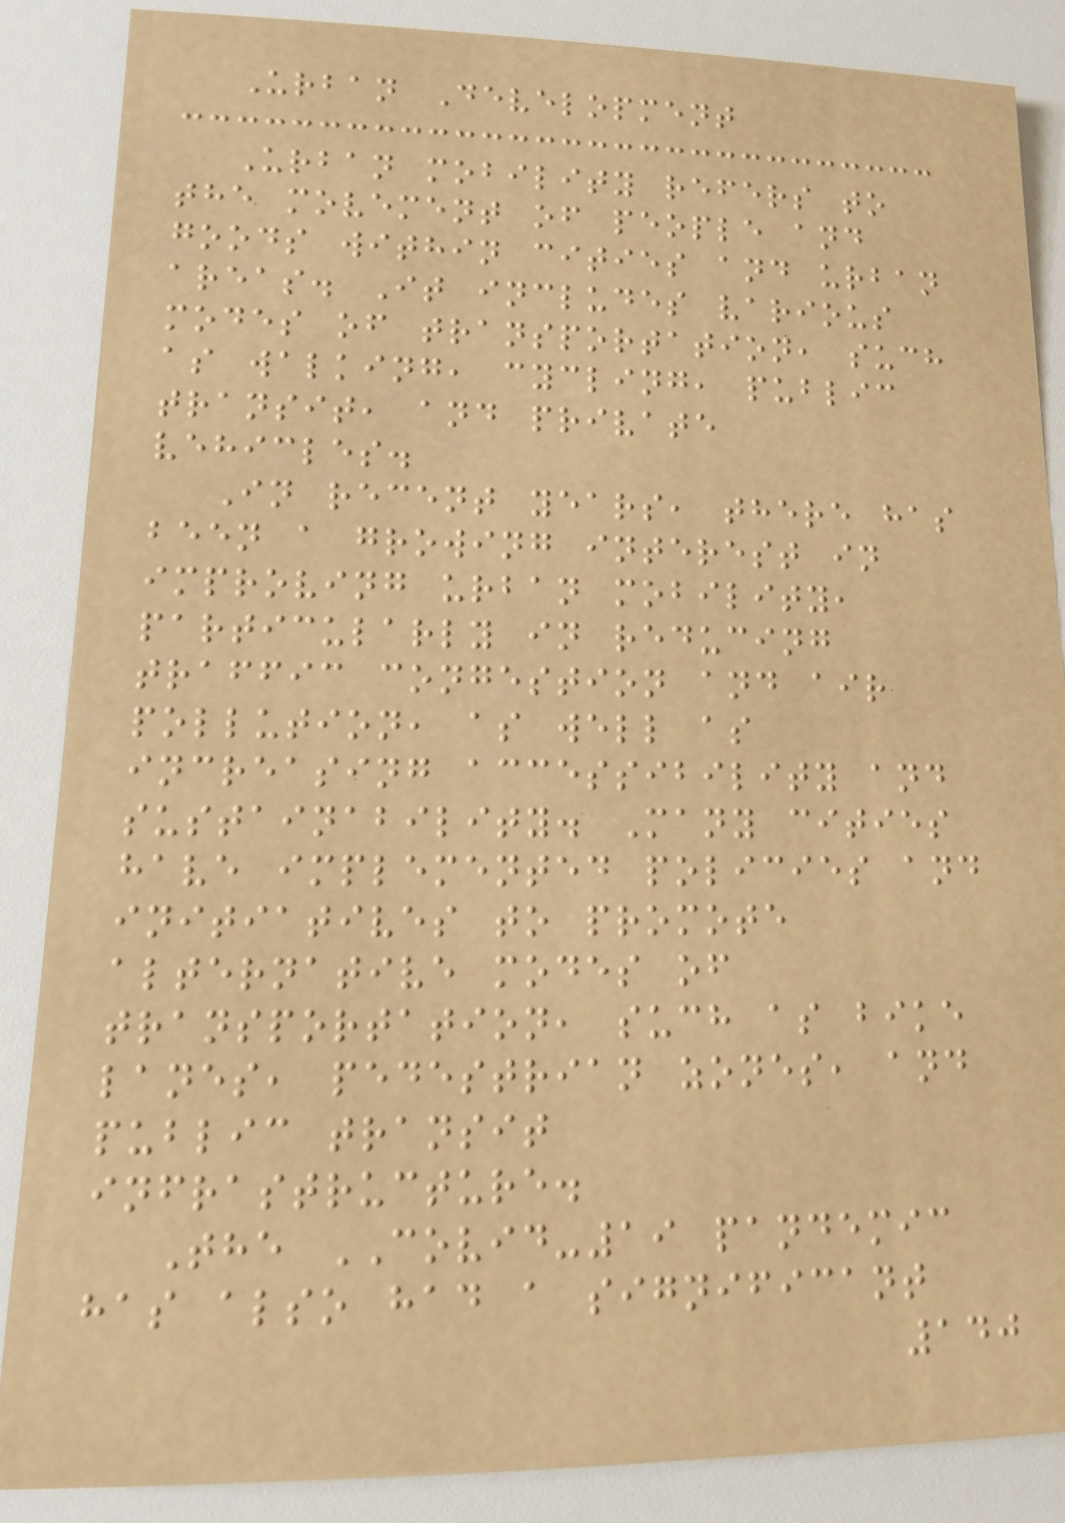Urban Development
Urban mobility refers to
the movement of people and
goods within cities and urban
areas. It includes various
modes of transportation, such
as walking, cycling, public
transit, and private
vehicles.
In recent years, there has
been a growing interest in
improving urban mobility,
particularly in reducing
traffic congestion and air
pollution, as well as
increasing accessibility and
sustainability. Many cities
have implemented policies and
initiatives to promote
alternative modes of
transportation, such as bike
lanes, pedestrian zones, and
public transit
infrastructure.
The COVID-19 pandemic
has also had a significant
140
